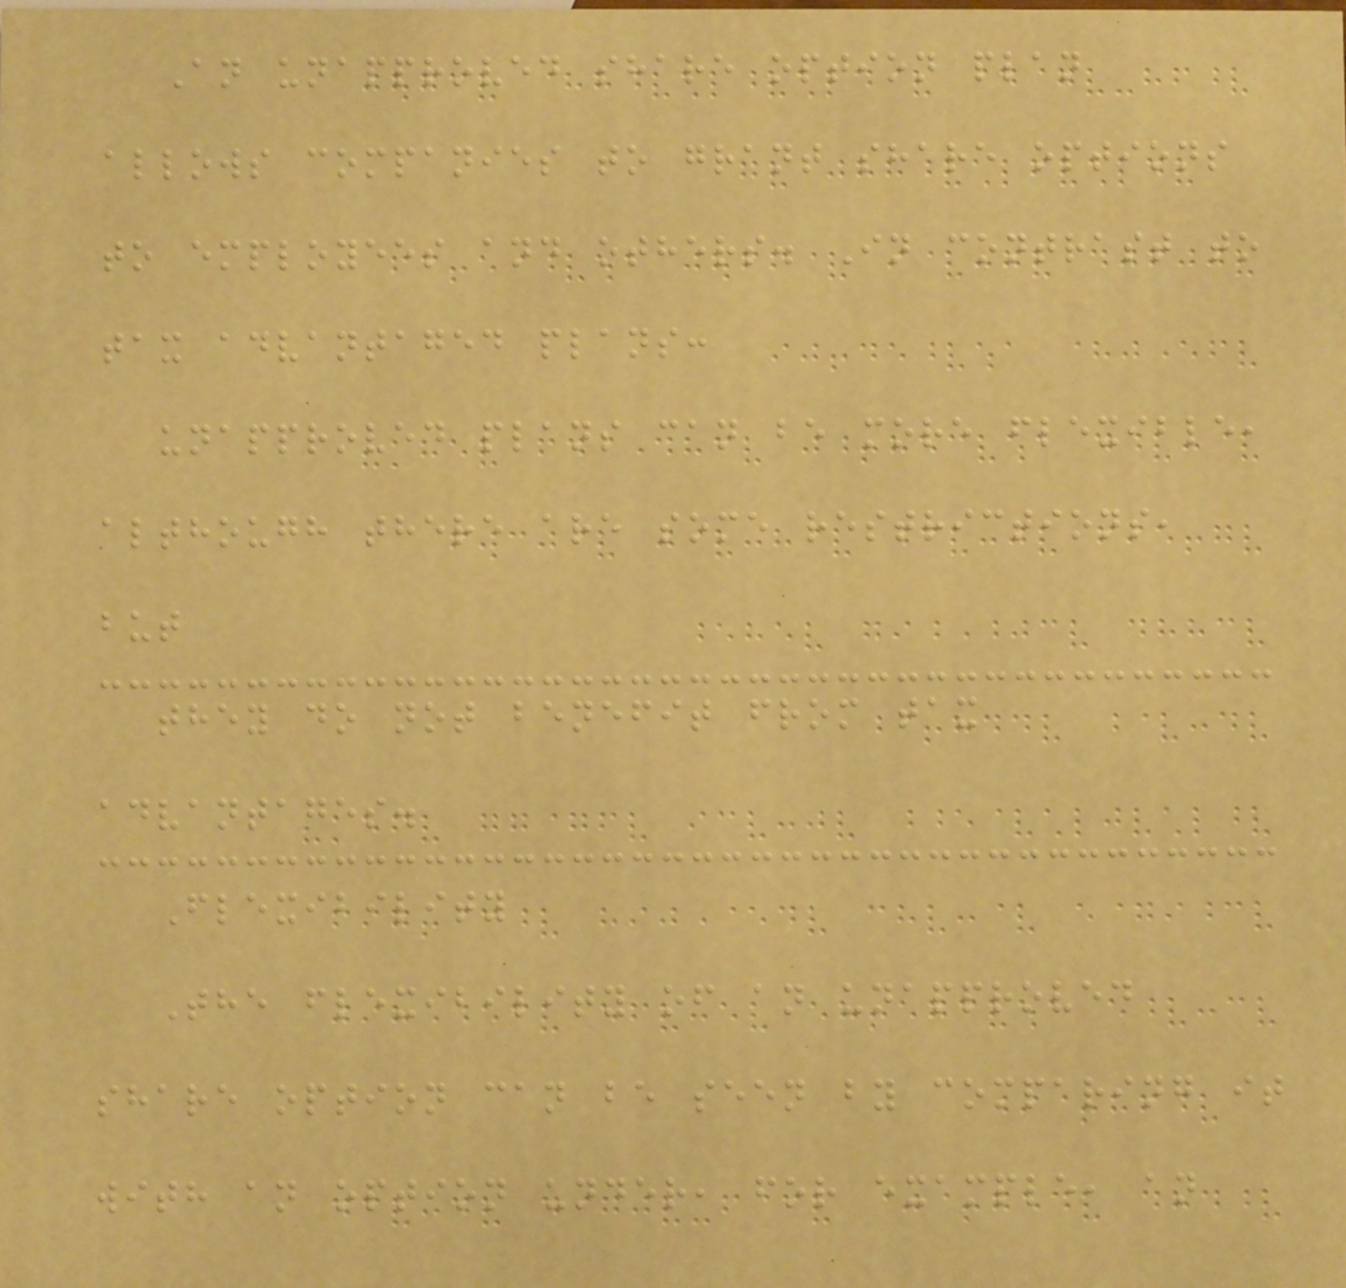An unapproved share option plan
allows companies to grant share options
to employees and others. In contrast to
tax advantaged plans:
unapproved plans can be more flexible,
although there are some restrictions,
but
they do not benefit from tax
advantages.
Flexibility
The flexibility of an unapproved
share option can be seen by comparing it
with an option under, for example, an
